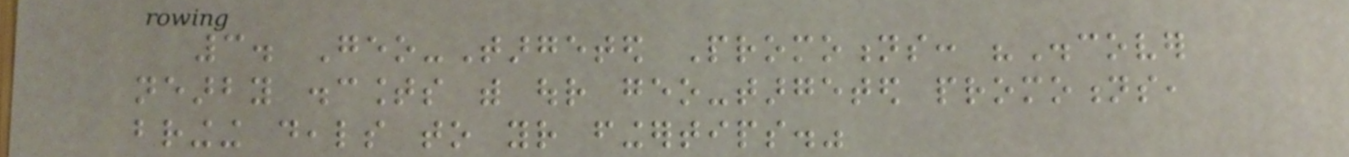3. Geo-Targeted Promotions: "Discover
nearby discounts with our geo-targeted promotions,
bringing deals to your fingertips."
